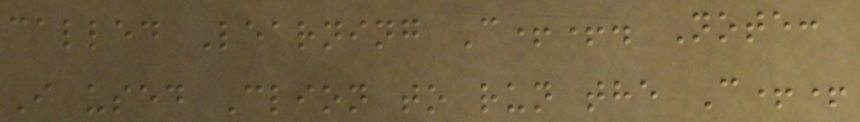called Learning C++. Note:
I used Clion to run the C++
